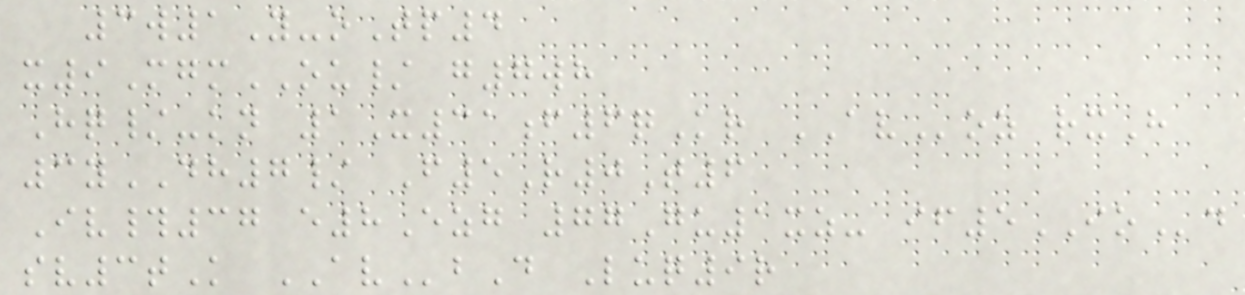3w1Y-oTp4
x9MgmOU/ g7wh
Hq/-kn 1X31f6qKr AVoz rxH
3yDH7/ F5R0T6
Iv#37 e8Ezg 77Gu1xz- if5IOd
sv3tK AVbD Luq9r
